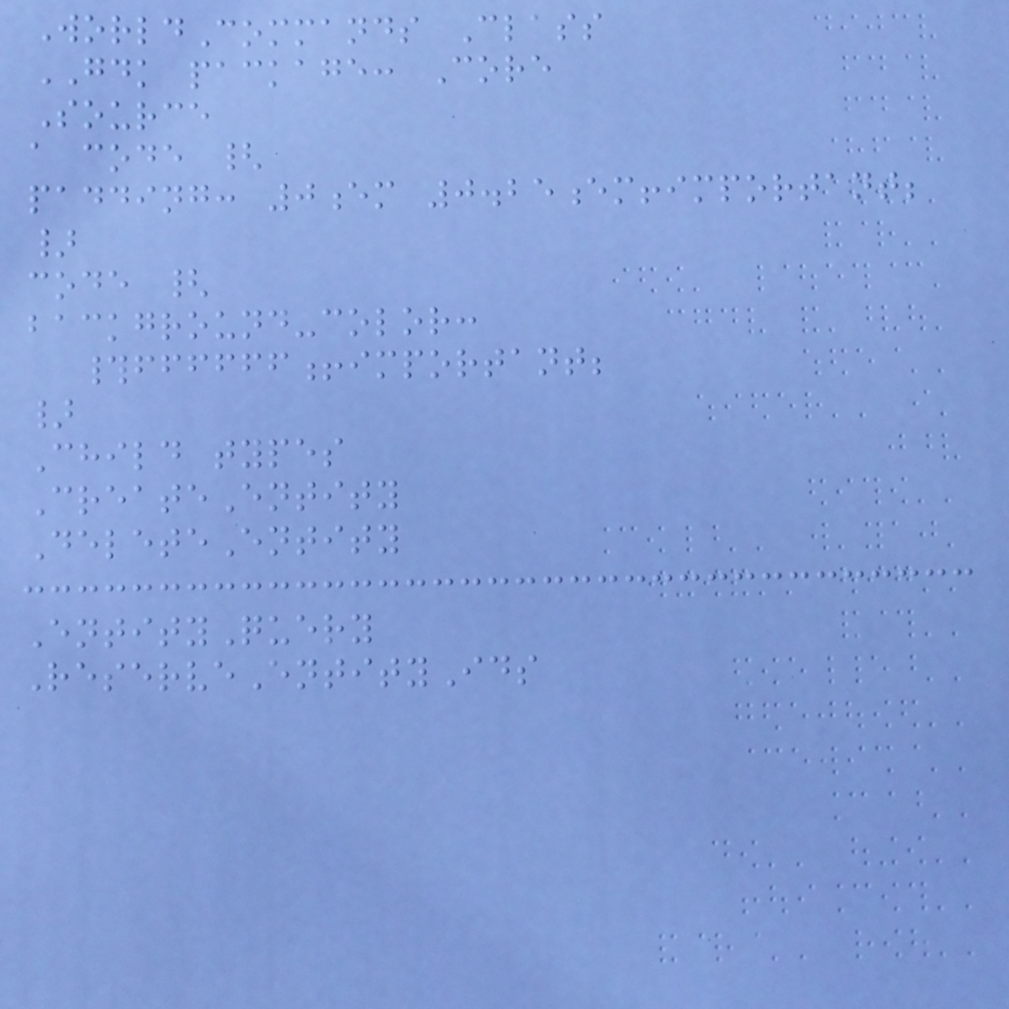WorldCommands Class
GDK package: Core
Source
a code {
padding: 0em 0.25em!important;
}
code {
background-color:
#ffffff!important;
}
Child types
CreateEntity
DeleteEntity
EntityQuery
ReserveEntityIds
